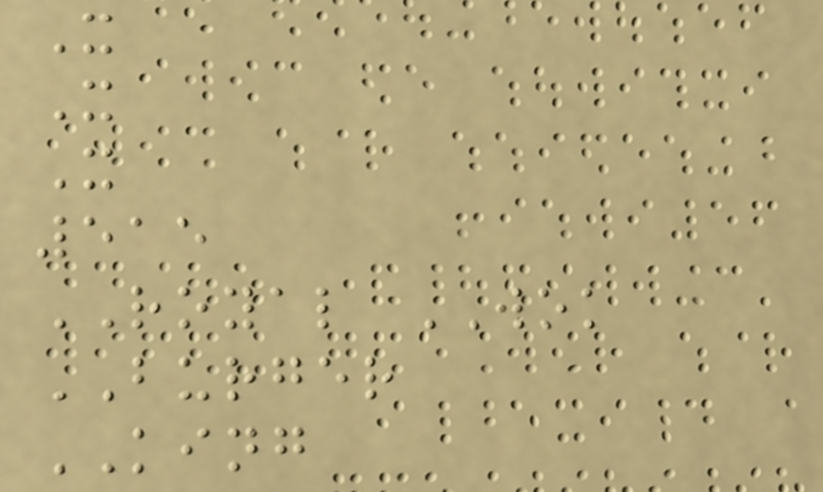X
X
X
515
ROYAL WOK
BURGER
KING
